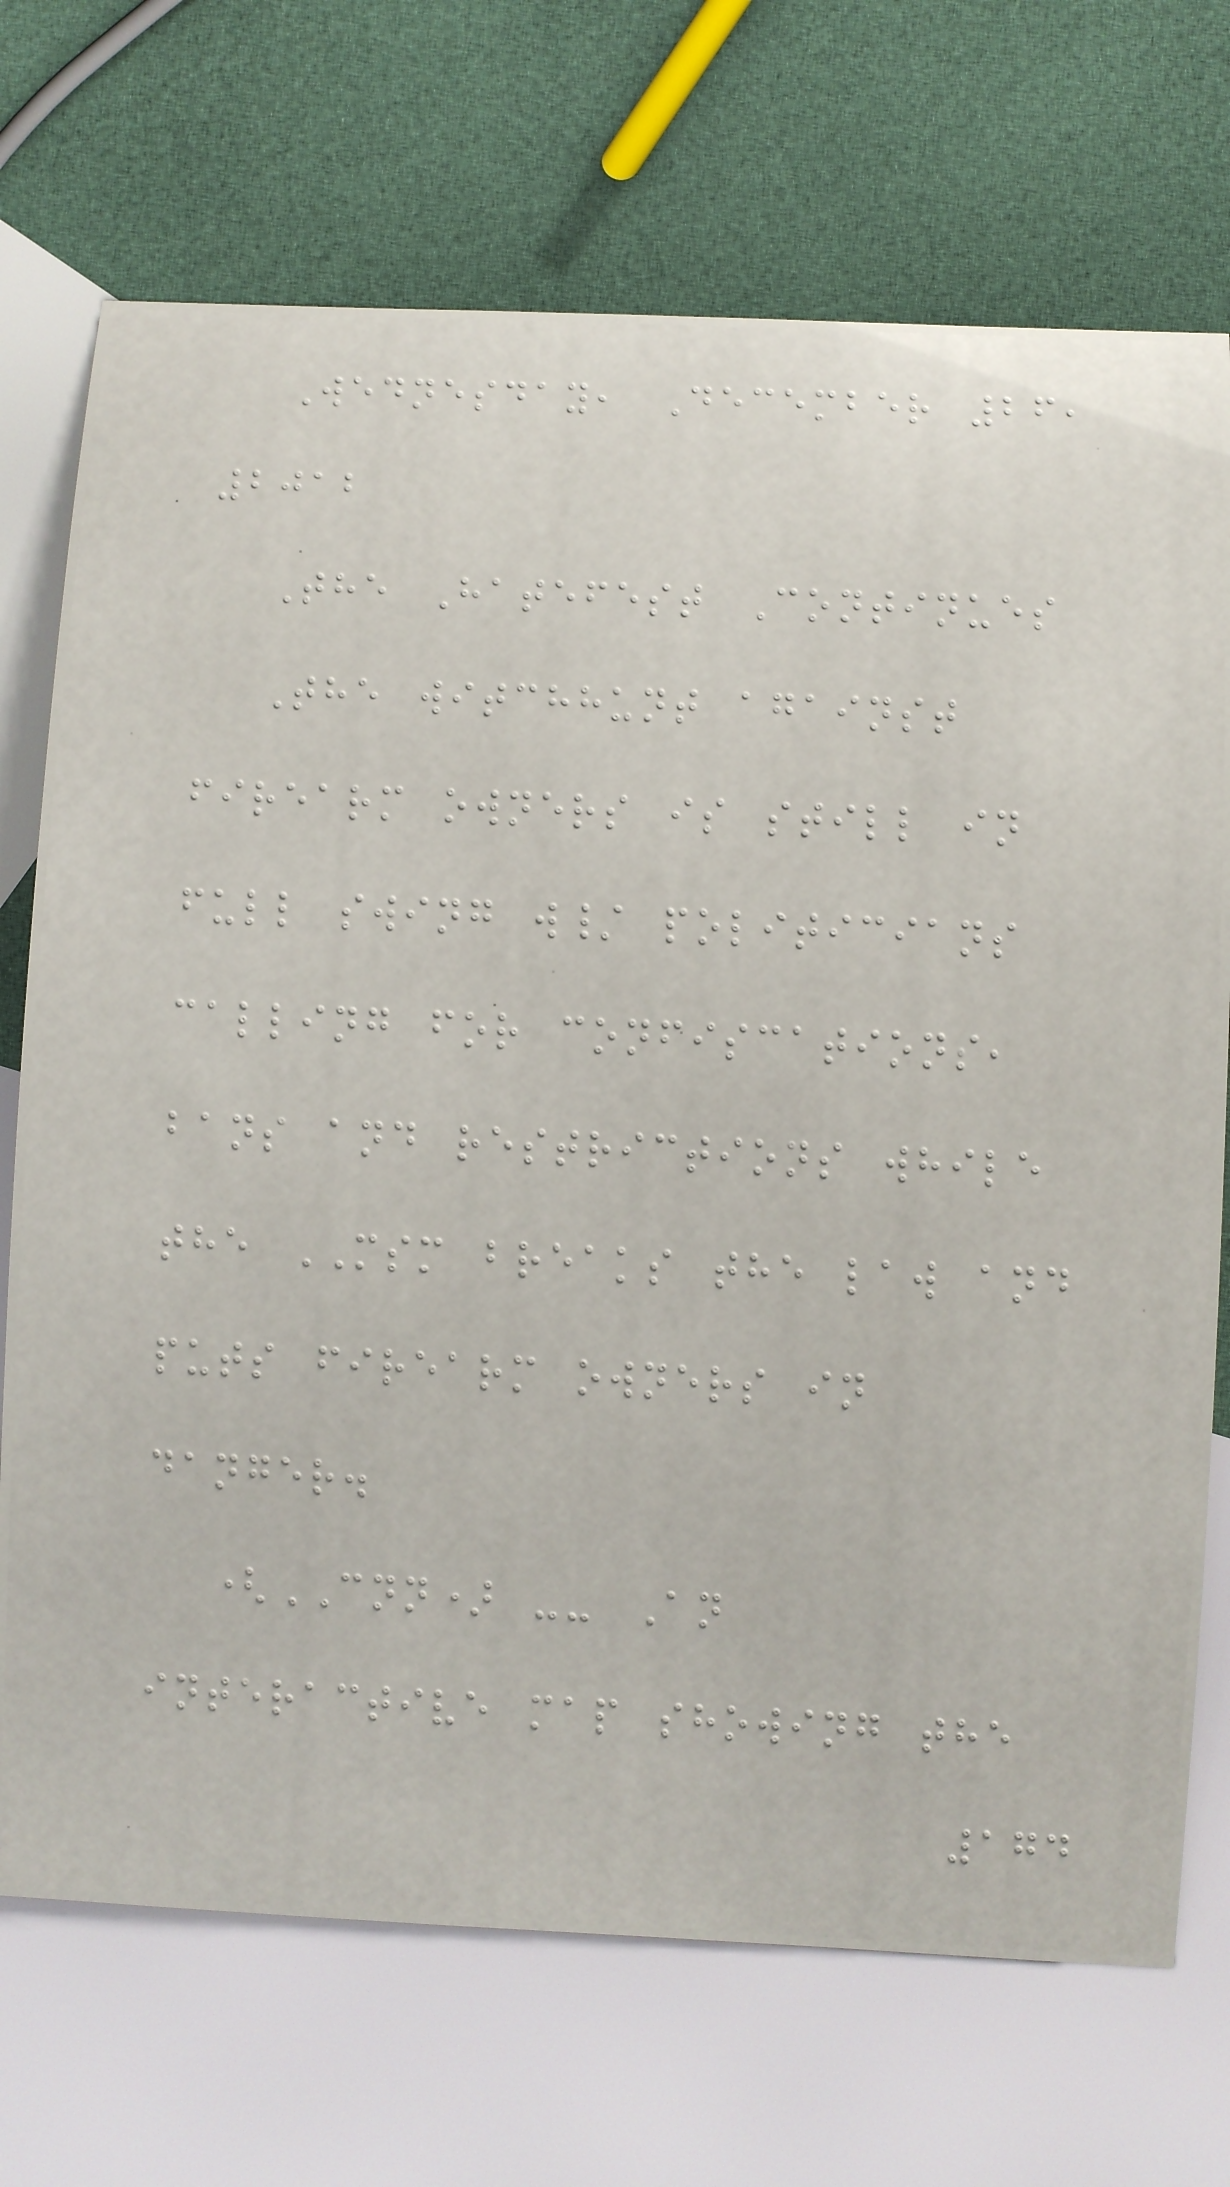Wednesday, December 26,
2012
The Hatefest Continues
The witchhunt against
firearm owners is still in
full swing w/ politicians
calling for confiscations,
bans and restrictions while
the MSM breaks the law and
puts firearm owners in
danger.
(CNN) -- An
interactive map showing the
174
